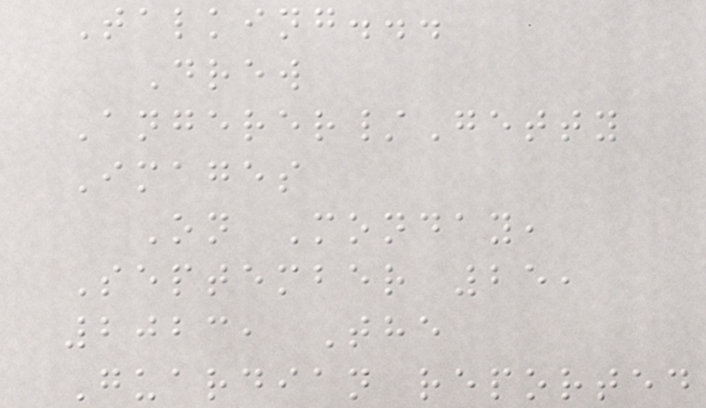Talking...
Drew
Angerer/Getty
Images
On Monday,
September 25,
2023, The
Guardian reported
